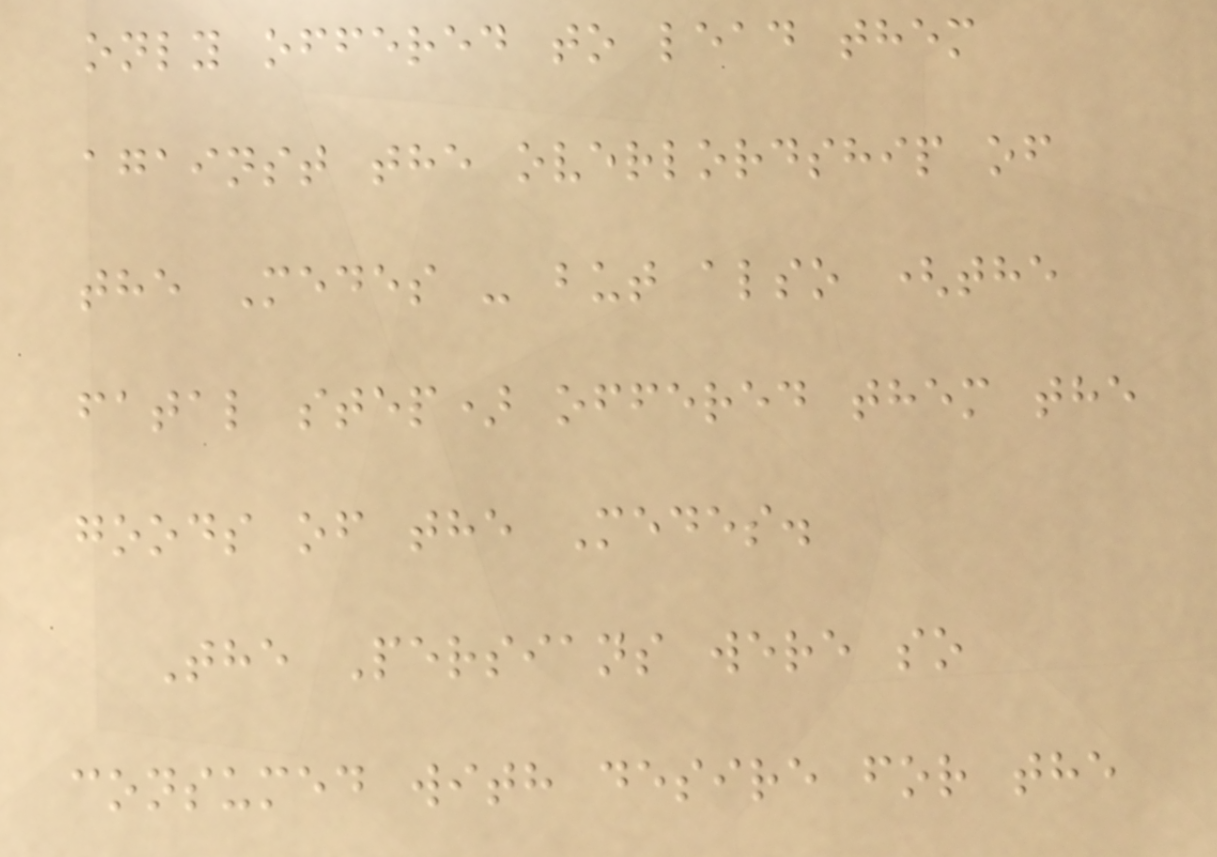only offered to lead them
against the overlordship of
the Medes - but also (the
fatal step) offered them the
goods of the Medes.
The Persians were so
consumed with desire for the
